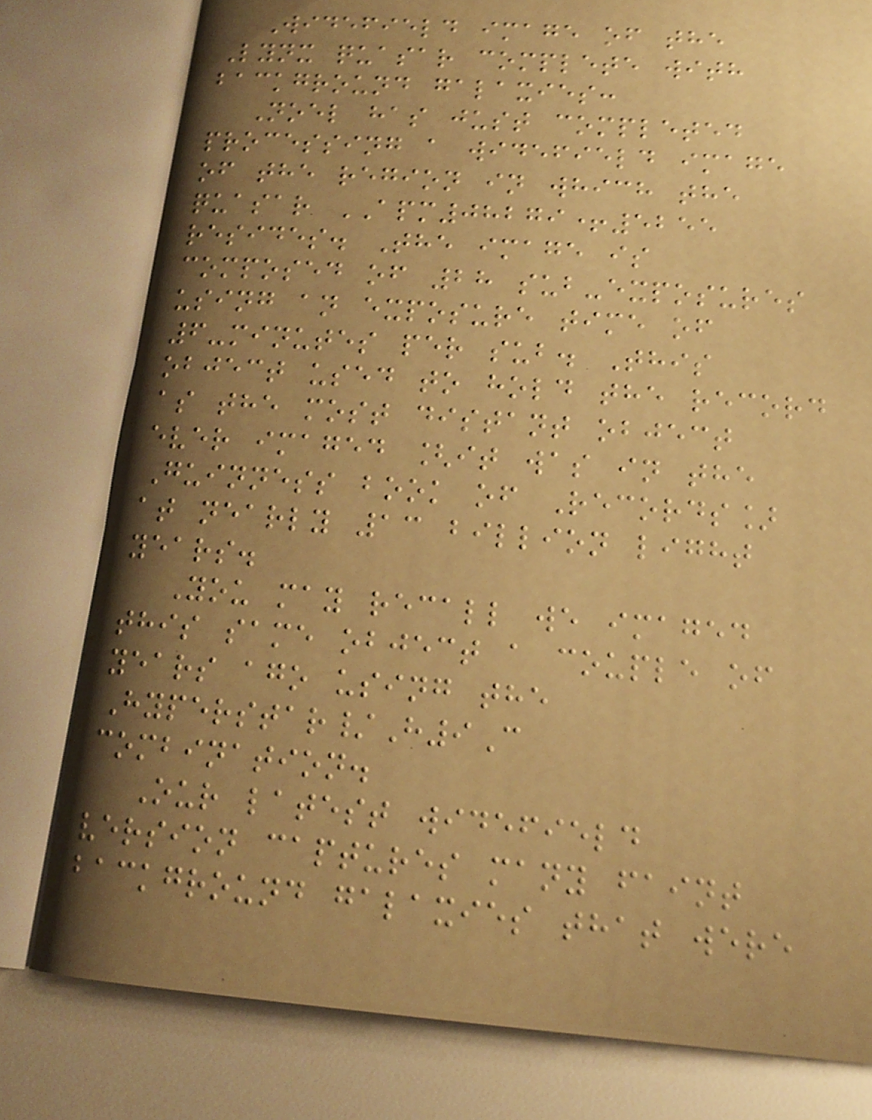Widefield image of the
Lynx quasar complete with
background galaxies:
Noel has just completed
processing a widefield image
of the region in which the
quasar APM08279+5255
resides. The image is
composed of 28 sub-exposures
using an exposure time of
6-minutes per sub. This
object used to hold the record
as the most distant object
ever imaged [it was in the
Guinness book of Records]
at nearly 13 billion light
years.
You may recall we imaged
this same object a couple of
years ago using the
Hyperstar/H9C
combination.
Our latest widefield
version captures many faint
background galaxies that were
